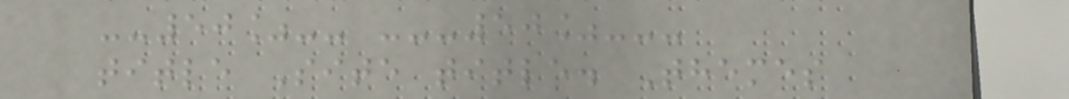--50%-- ---50%---
title Site title. Themes
